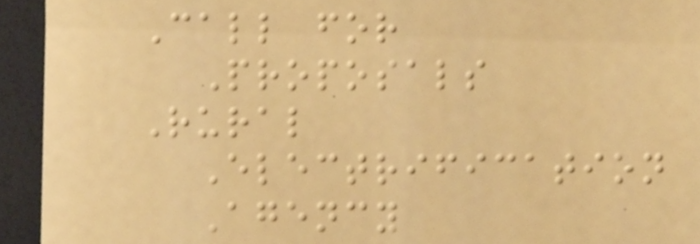Call for
Proposals
Rural
Electrification
Agency
